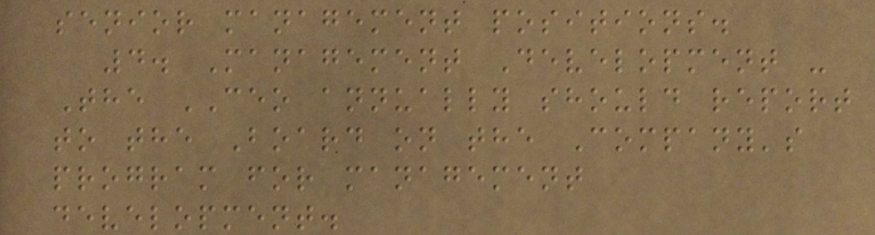senior management positions.
4. Management Development -
The CEO annually should report
to the Board on the Company's
program for management
development.
